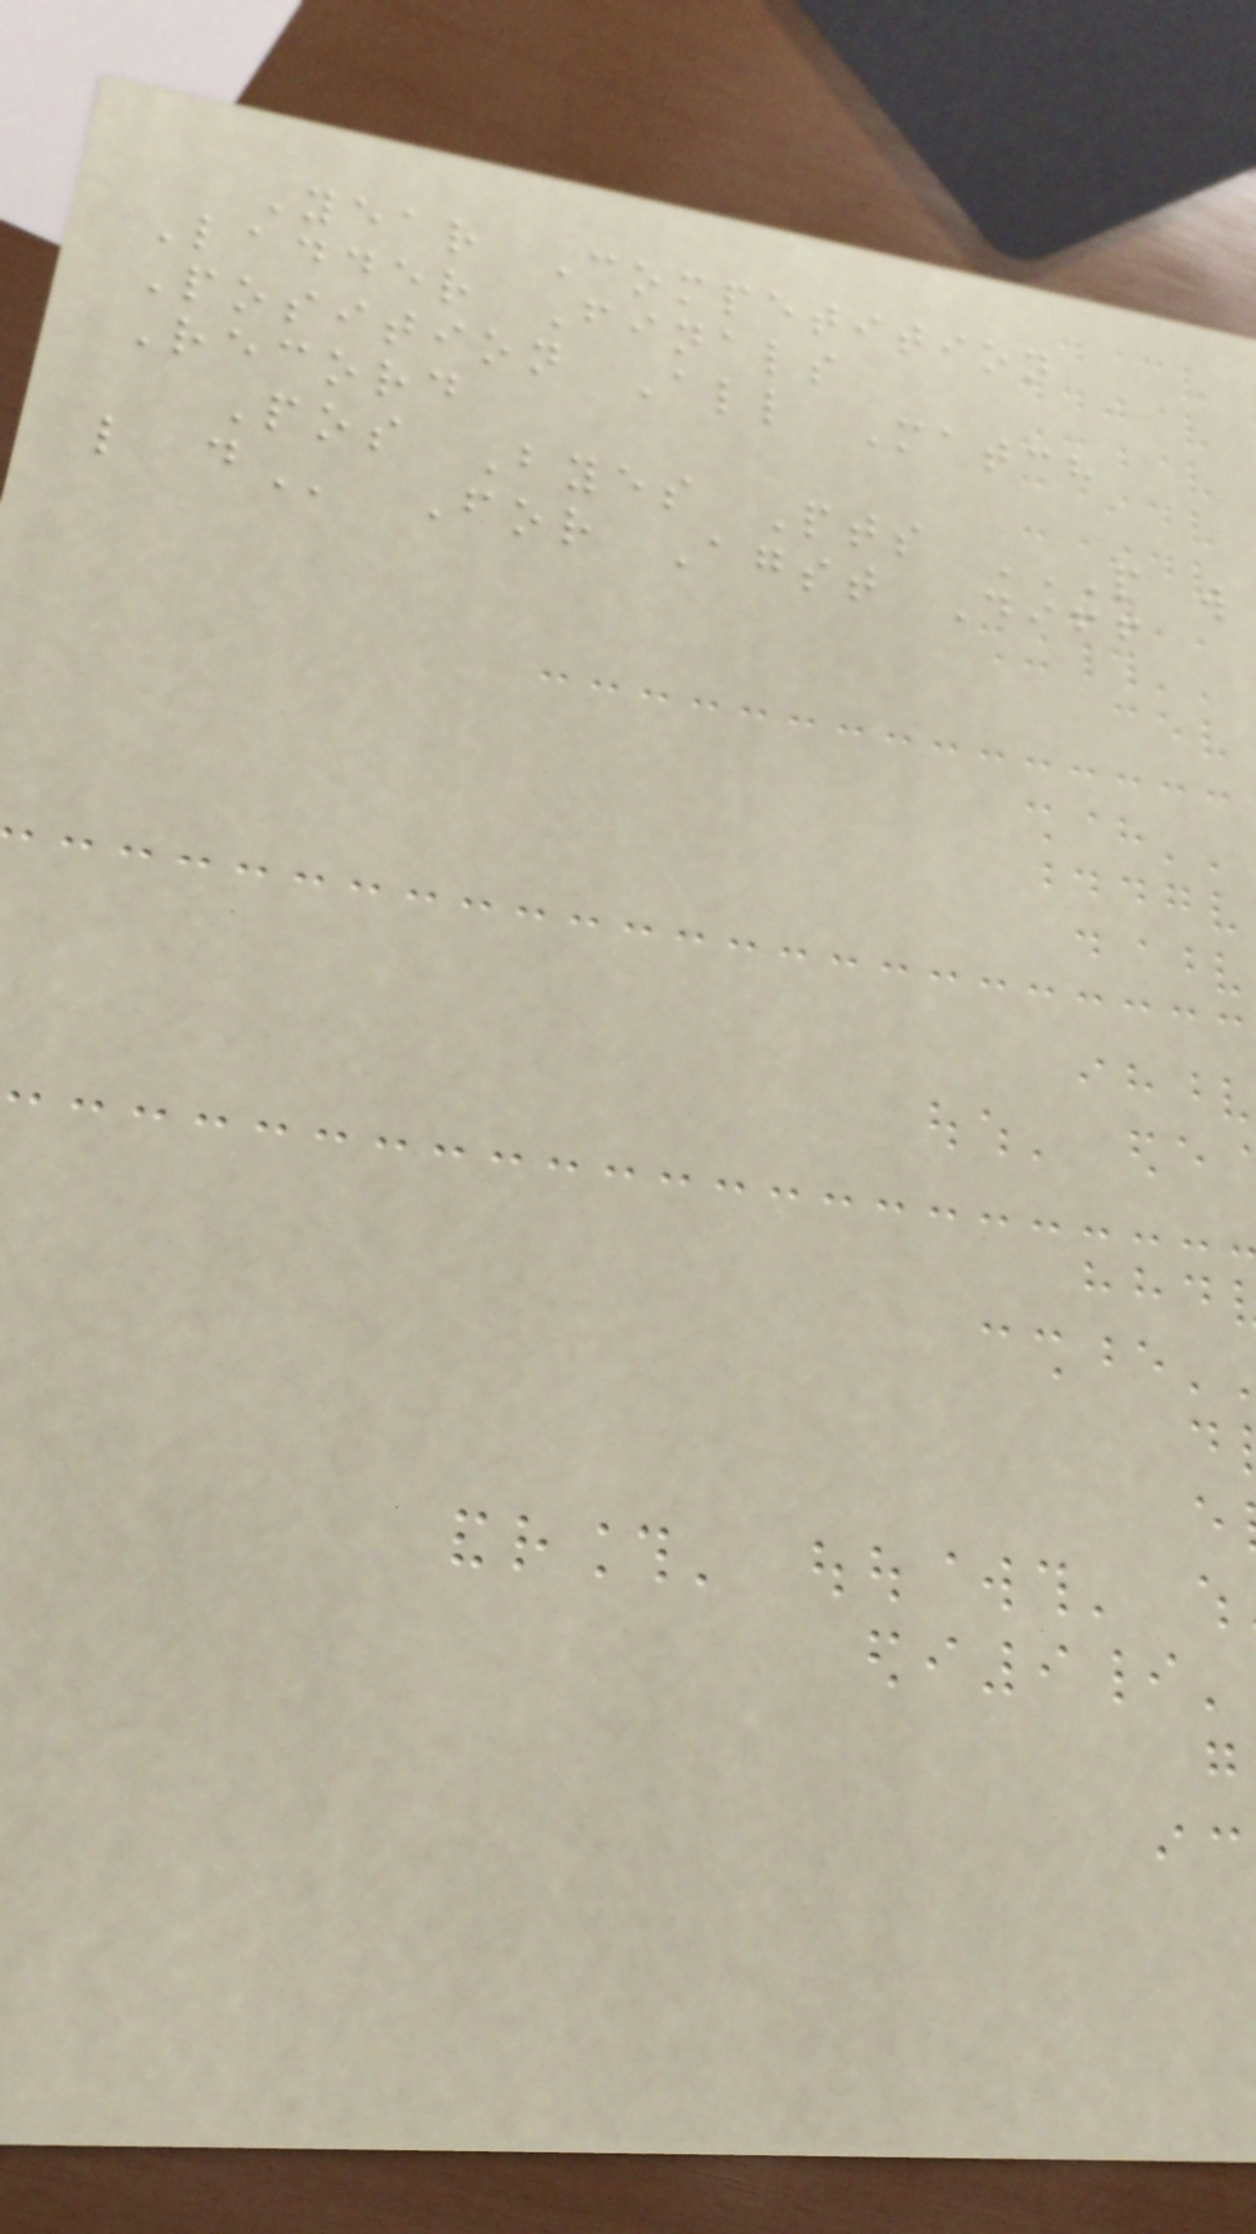Year Competition
Ladder Finals
Position All Match
Record
Pos Byes Pts P W
